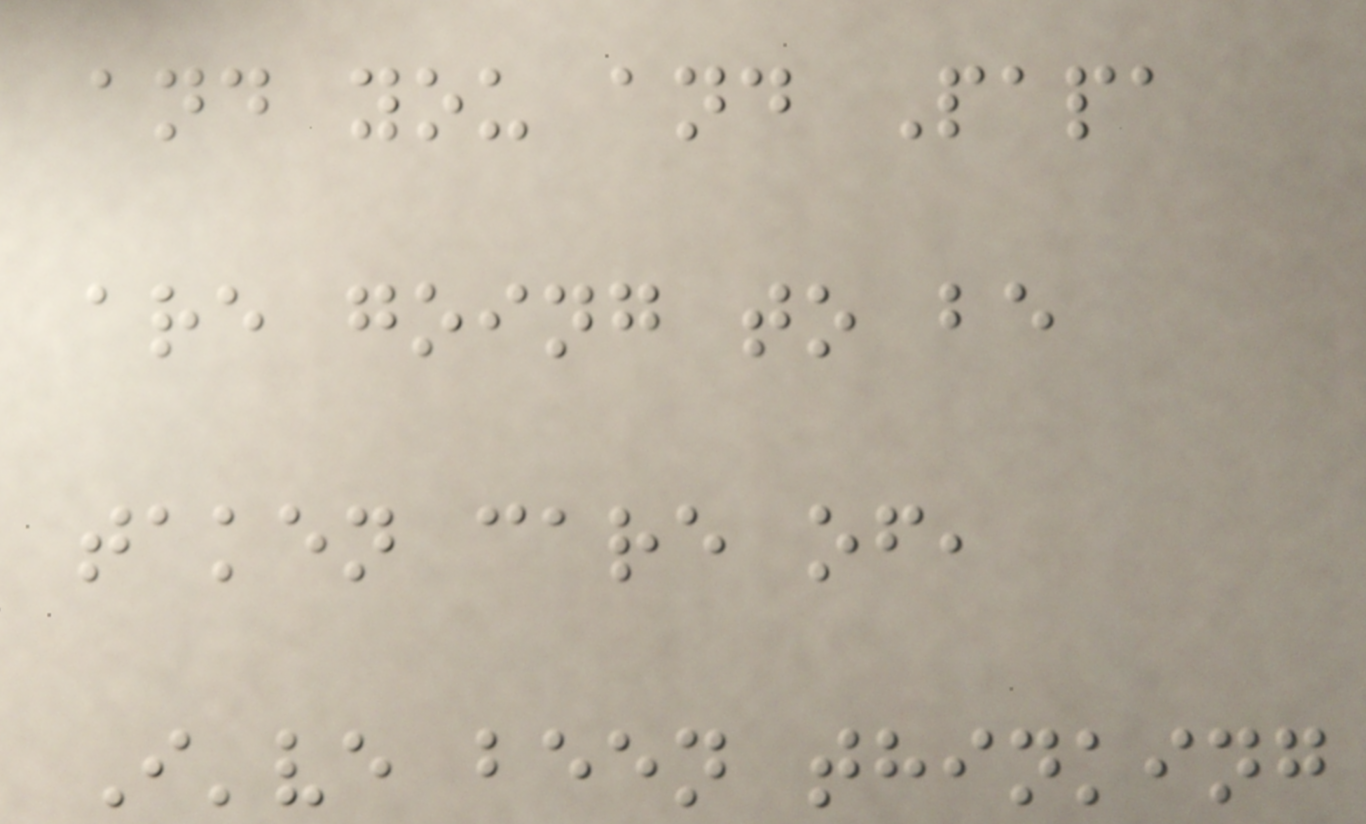and you and Papa
are going to be
taken care of,
I've been thinking
